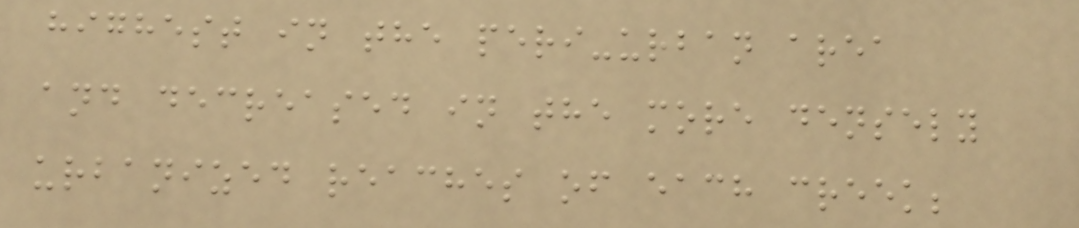highest in the peri-urban area
and decreased in the more densely
urbanized reaches of each creek;
